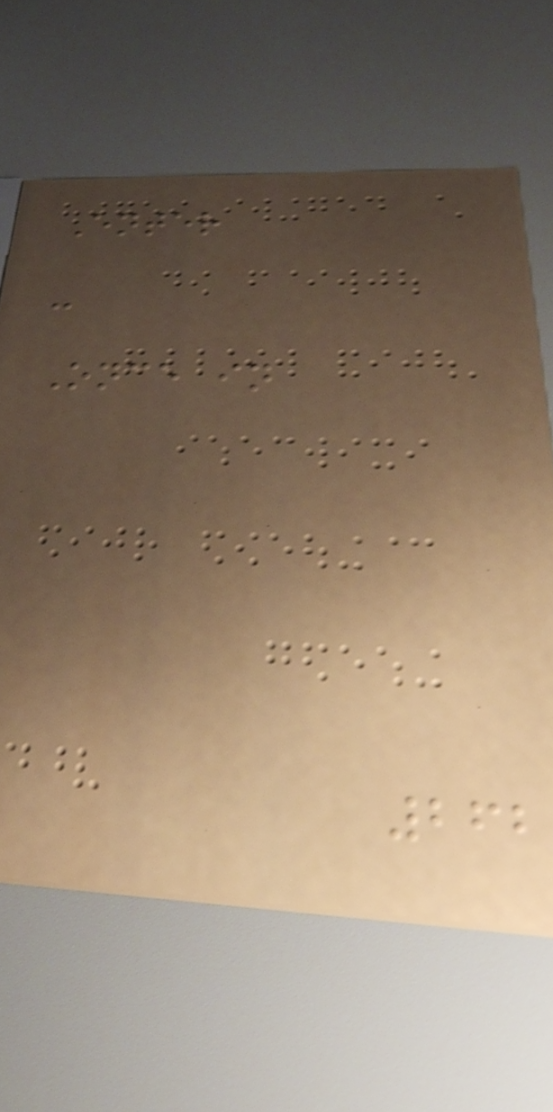Enter
-
Once in
262
